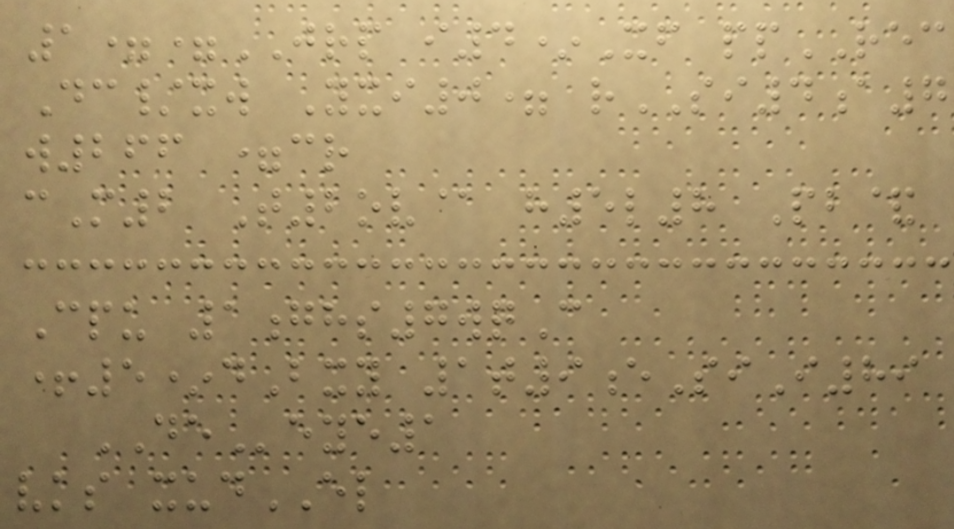1==JRP i4*Xf ppREC
Dc/xw Yxi0= rSI4a7
w266 =cr
cM2 T2ov@ h5l8 Pb&
Cpu 1ghs7wqC
+5*dBxy 1t9eSiI89
DEeye1
vks xudEL
